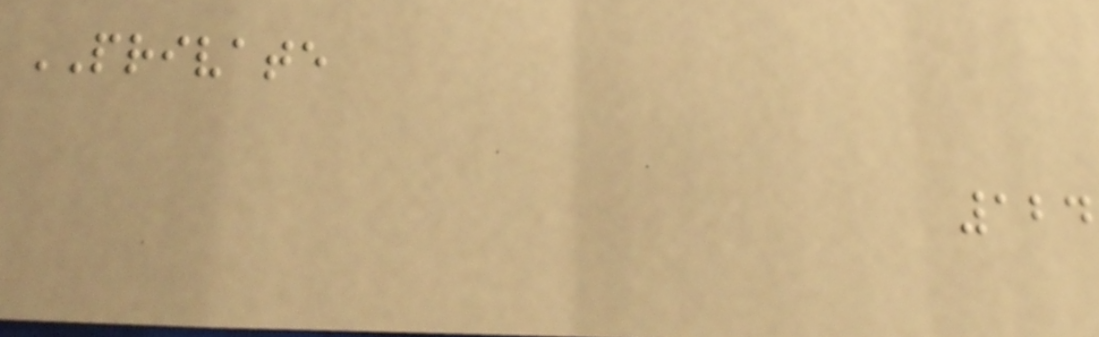PRIVATE
124
